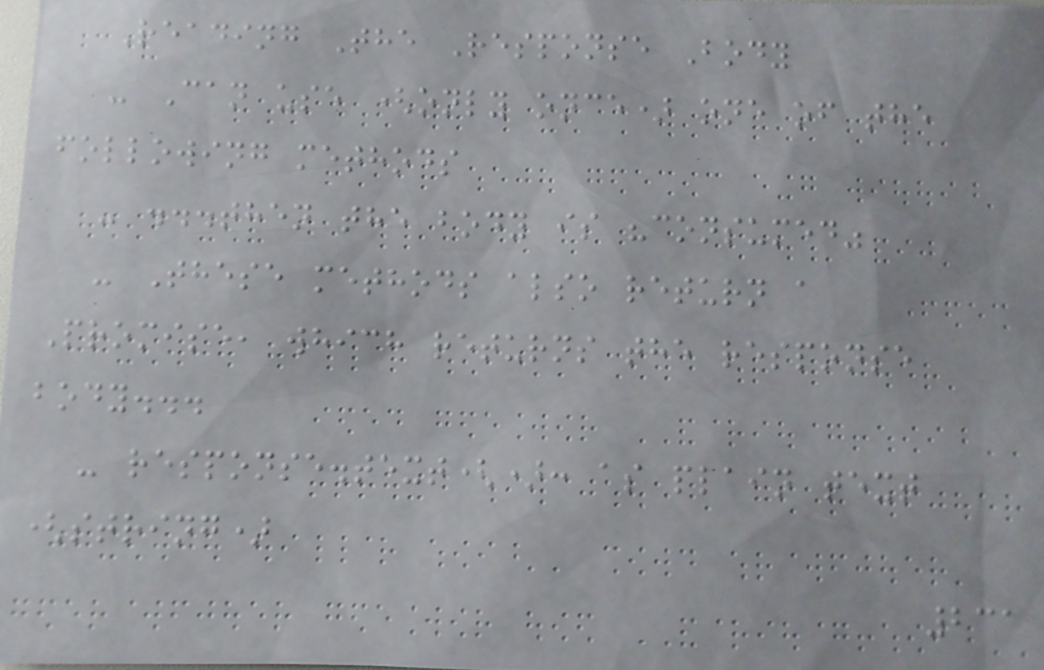Reading The Response Body
- Can use (only once) one of the
following methods
- ...then the body is "consumed"
- These methods also return a
Promise, which returns the response
body...
- response.text(): as plain text
(string)
231
